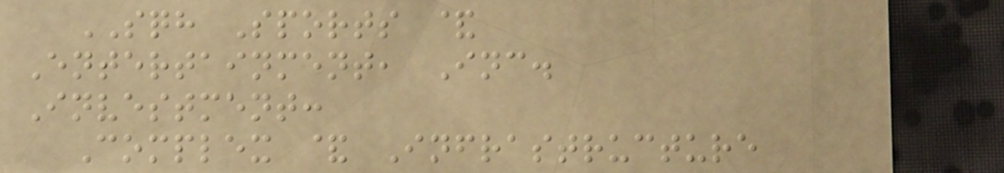SQH Sports &
Entertainment, Inc.
Investment:
Complex & Infrastructure
